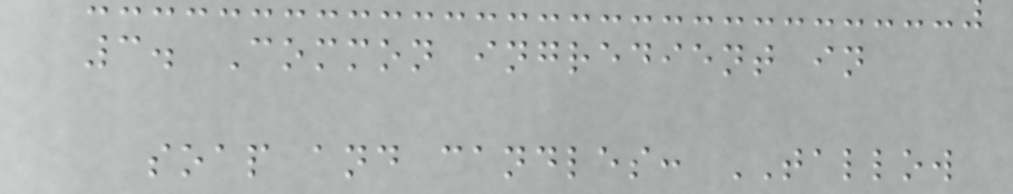3. Common ingredient in
soap and candles: TALLOW
